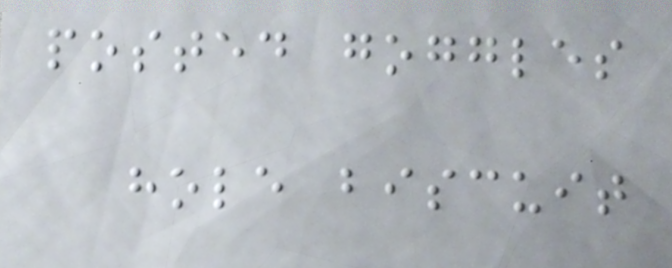posted goggles
hole biscuit
